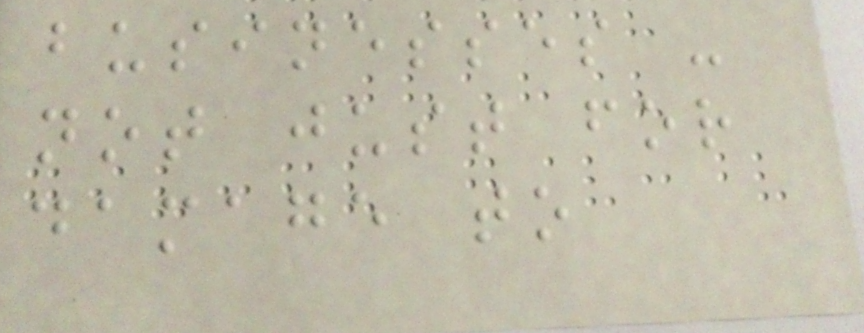businesses -
not just for
damage to
